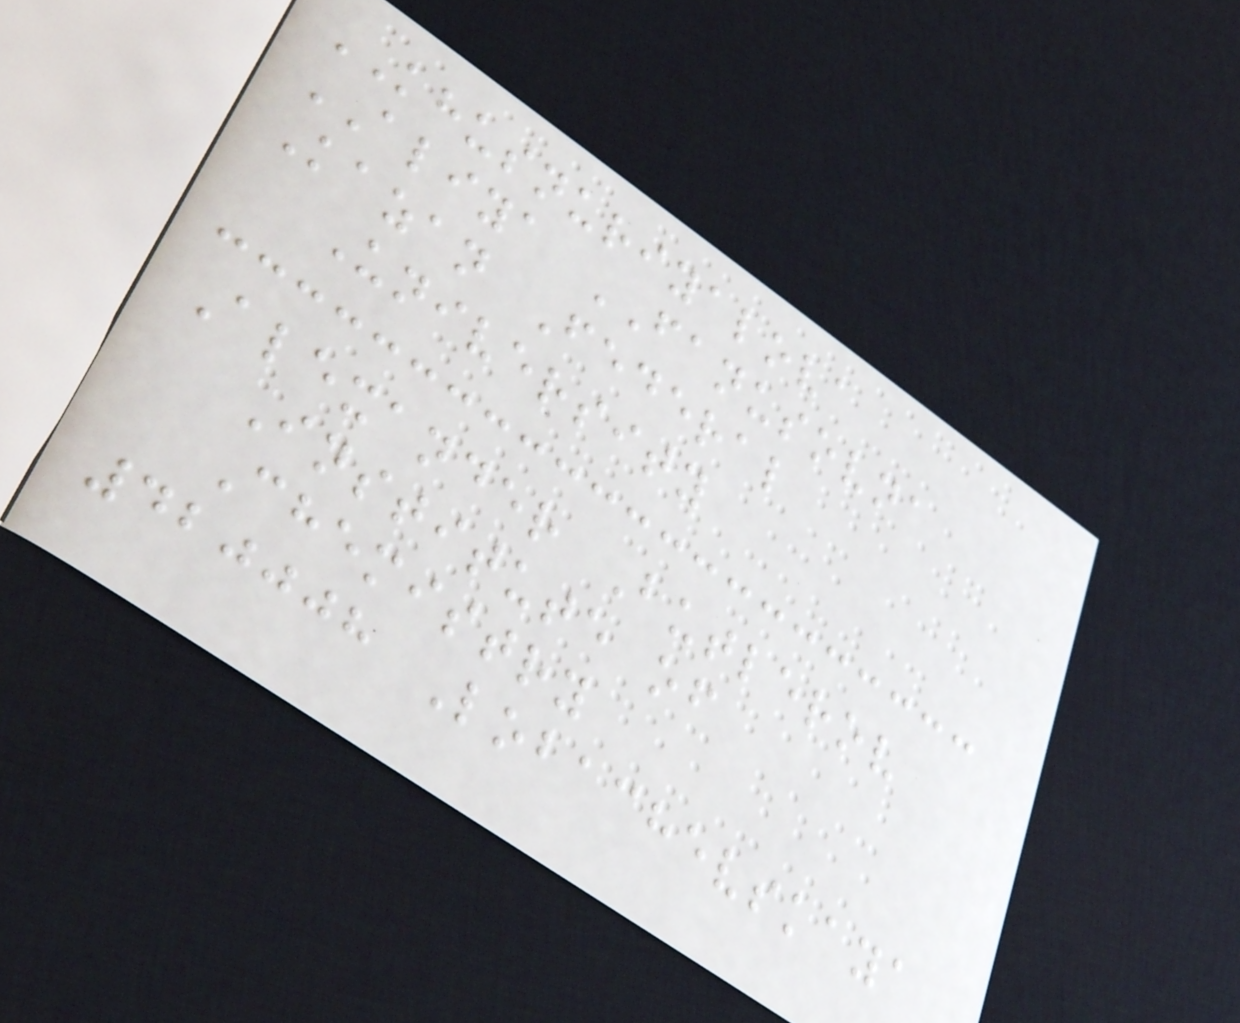KHUSNURIYALOVA
ALIYA FANUSOVNA
Kazan Federal
University
Alexander Butlerov
Institute of
Chemistry
420008 Lobachevskaya
